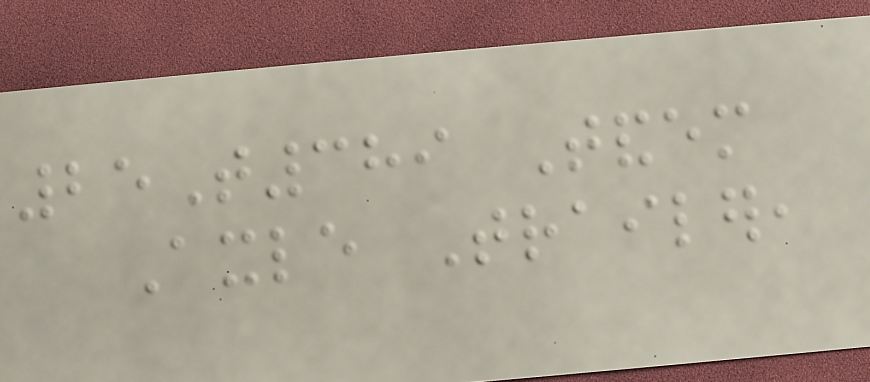25T389 Tandem
Axle Trailer,
